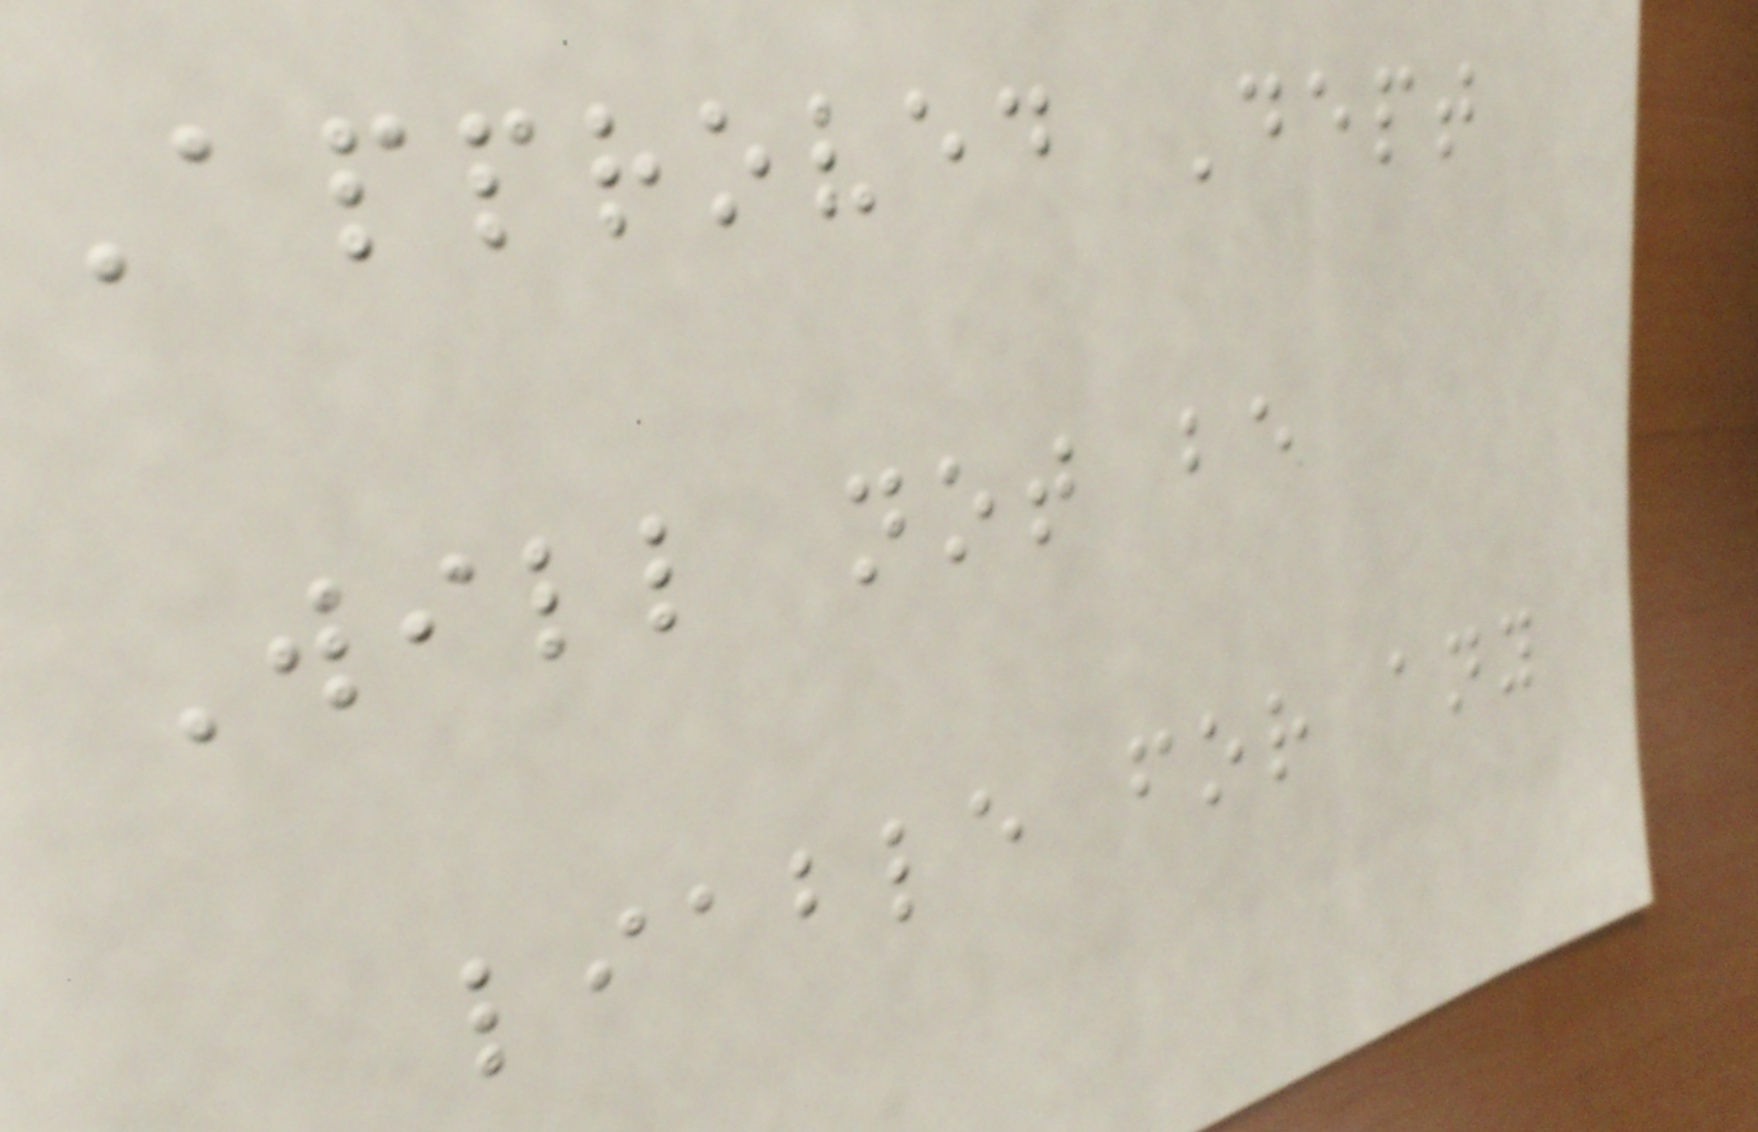Approved Dept
Will not be
liable for any
